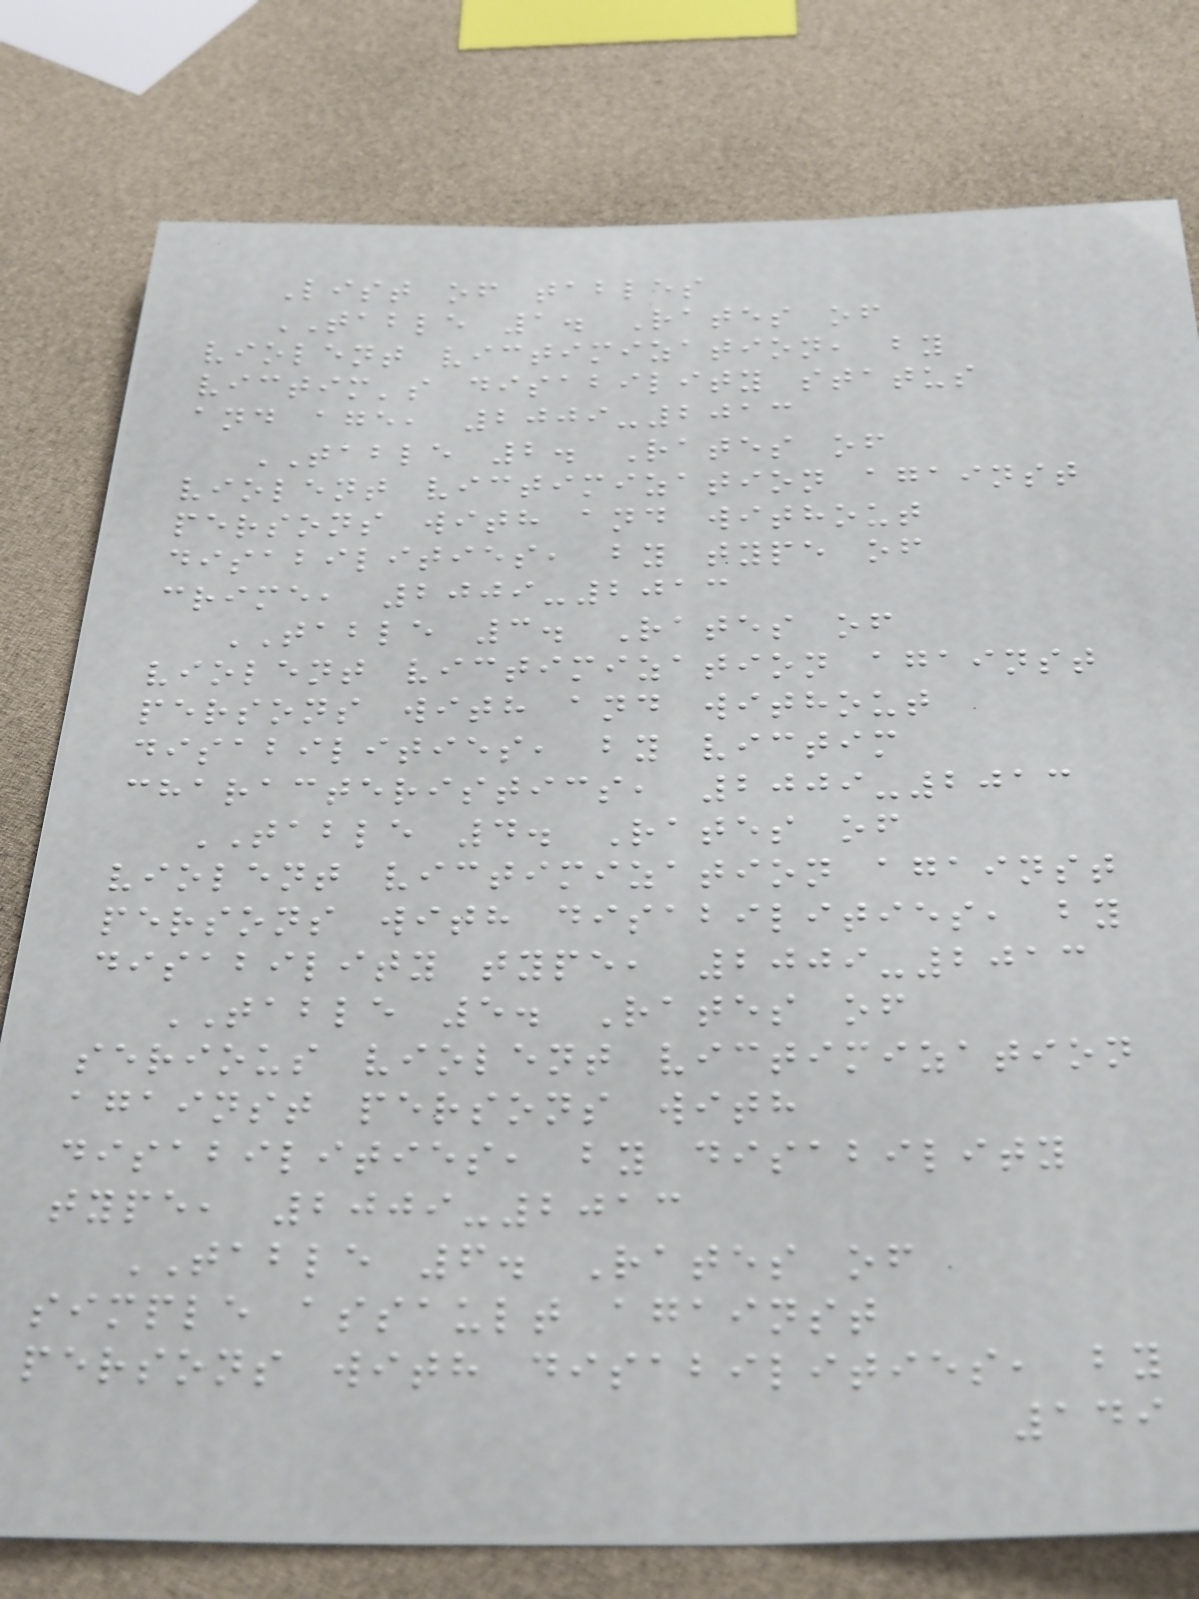List of tables
TABLE 1. Rates of
violent victimization, by
victim's disability status
and age, 2009-2013
TABLE 2. Rates of
violent victimization against
persons with and without
disabilities, by type of
crime, 2009-2013
TABLE 3. Rates of
violent victimization against
persons with and without
disabilities, by victim
characteristics, 2009-2013
TABLE 4. Rates of
violent victimization against
persons with disabilities, by
disability type, 2009-2013
TABLE 5. Rates of
serious violent victimization
against persons with
disabilities, by disability
type, 2009-2013
TABLE 6. Rates of
simple assault against
persons with disabilities, by
149
